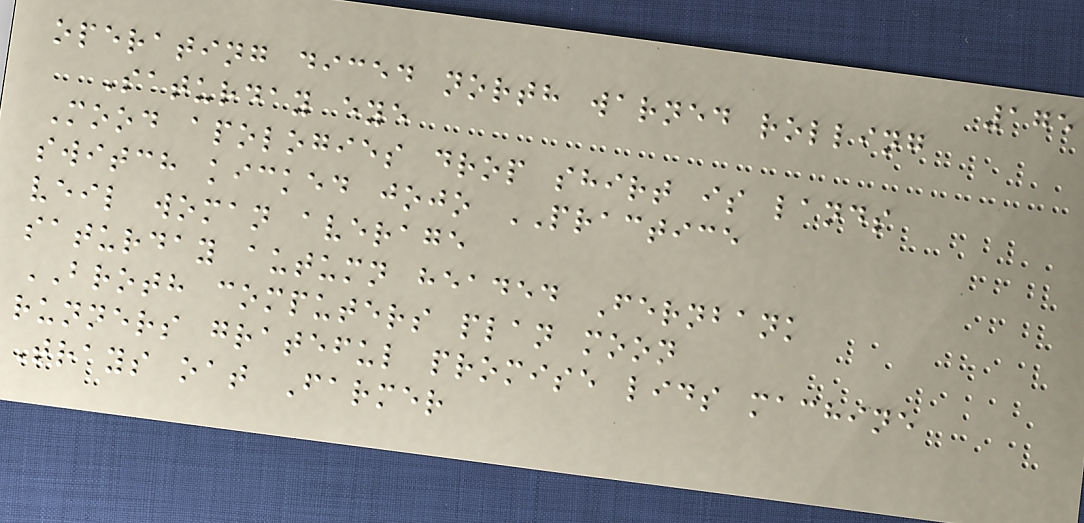175
operating diced north warned rolling
Saturday eye
Mood apologies drop shirt is lands
switch kicked jojo PRACTICE
veil woman average
saturday autumn headed Fernbank
BROTH computers plan moon
runners grateful promise lids machine
Trays oat Farmer
